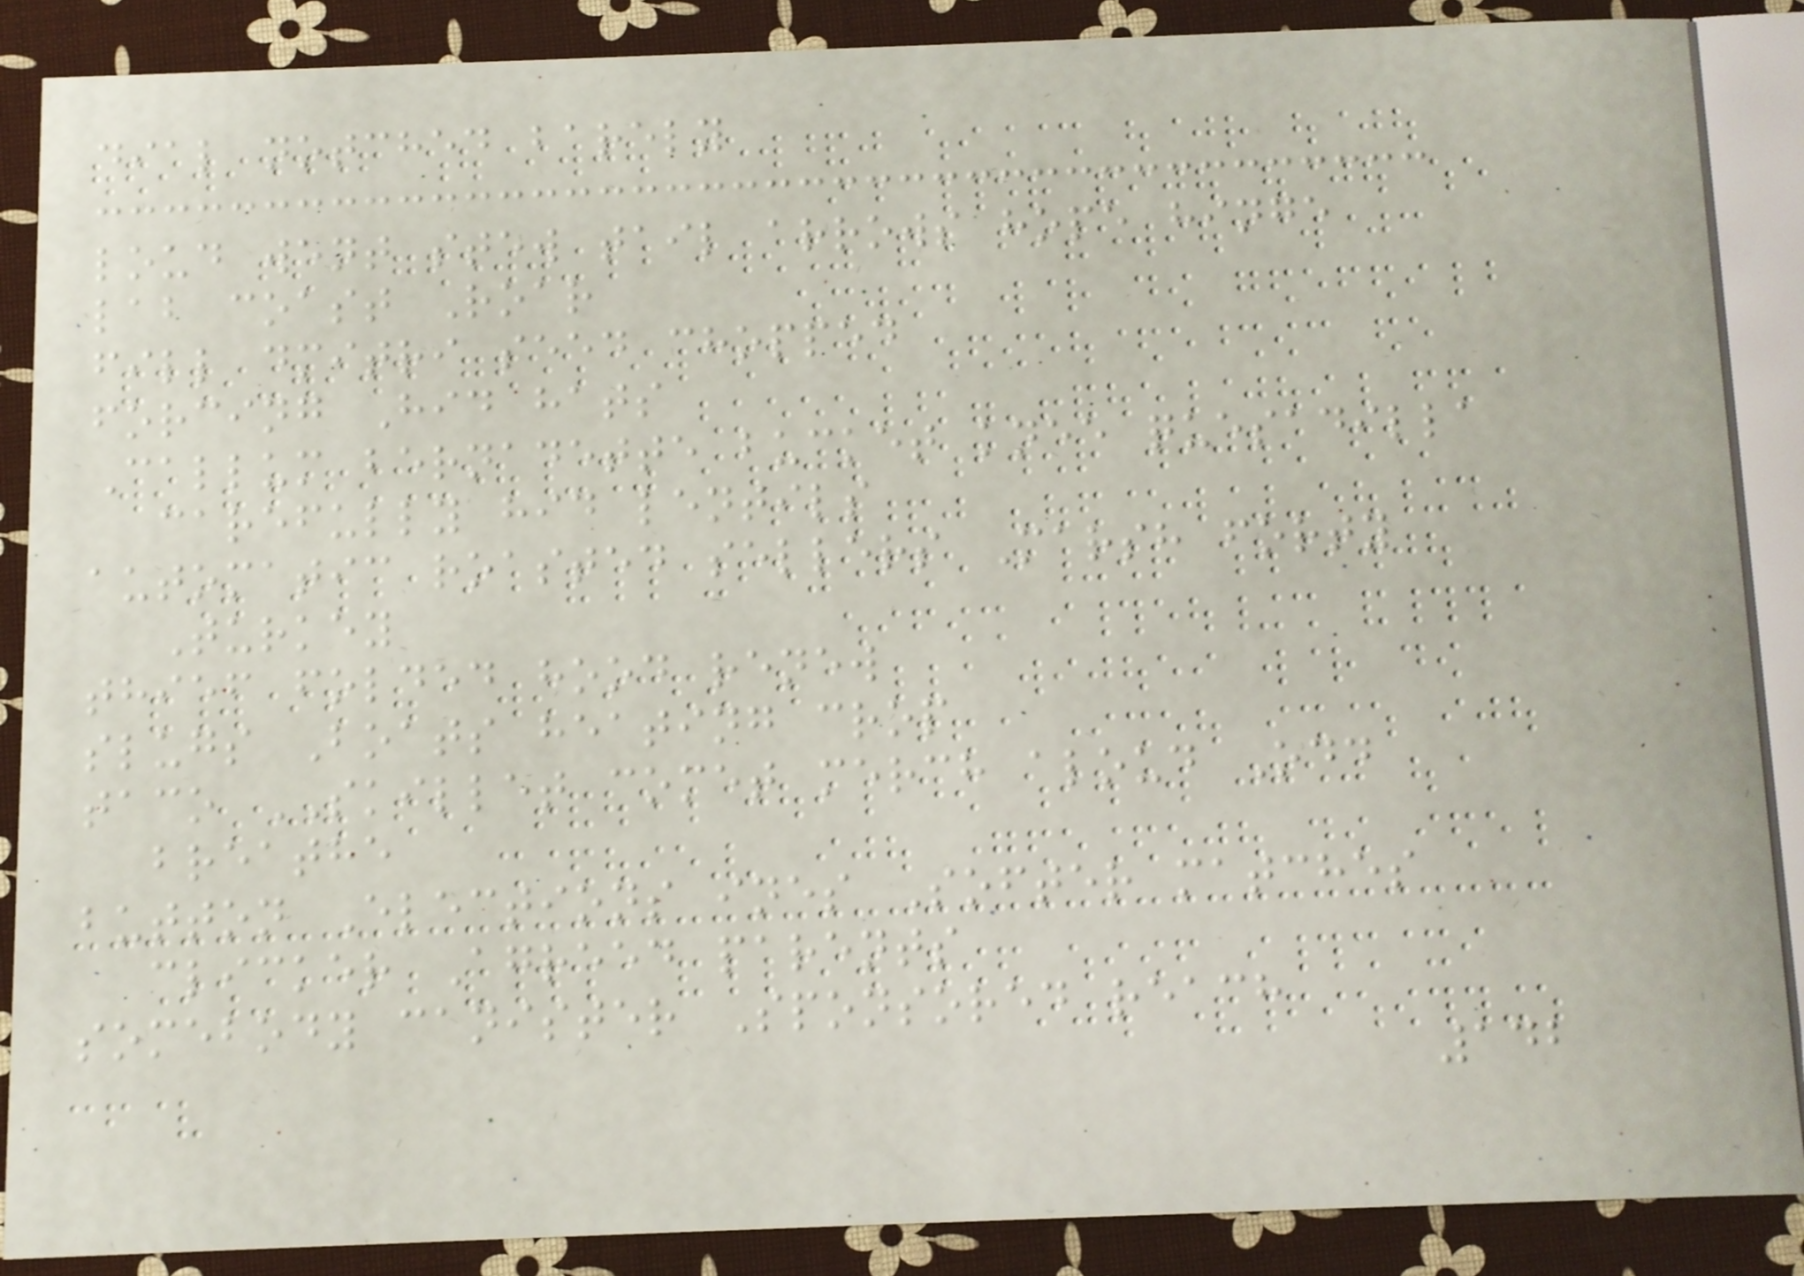dial notched barely
loud went stew tail arrows hope hinge
lab coast Roar
fill dmitri seed chopped
forcing Hid hats
Callum bernadette bucket knee quesadilla
carefully hid lentils
automatic roasted sellers Marsh forty
Turkey
thief folded hood renew
slugs Boats heating crop
taco SKILLET comet merch aloud Odd
breathe
button Elections ines Softer matches
clicker Agreed parents
somebody canister Sponsored reach
142
